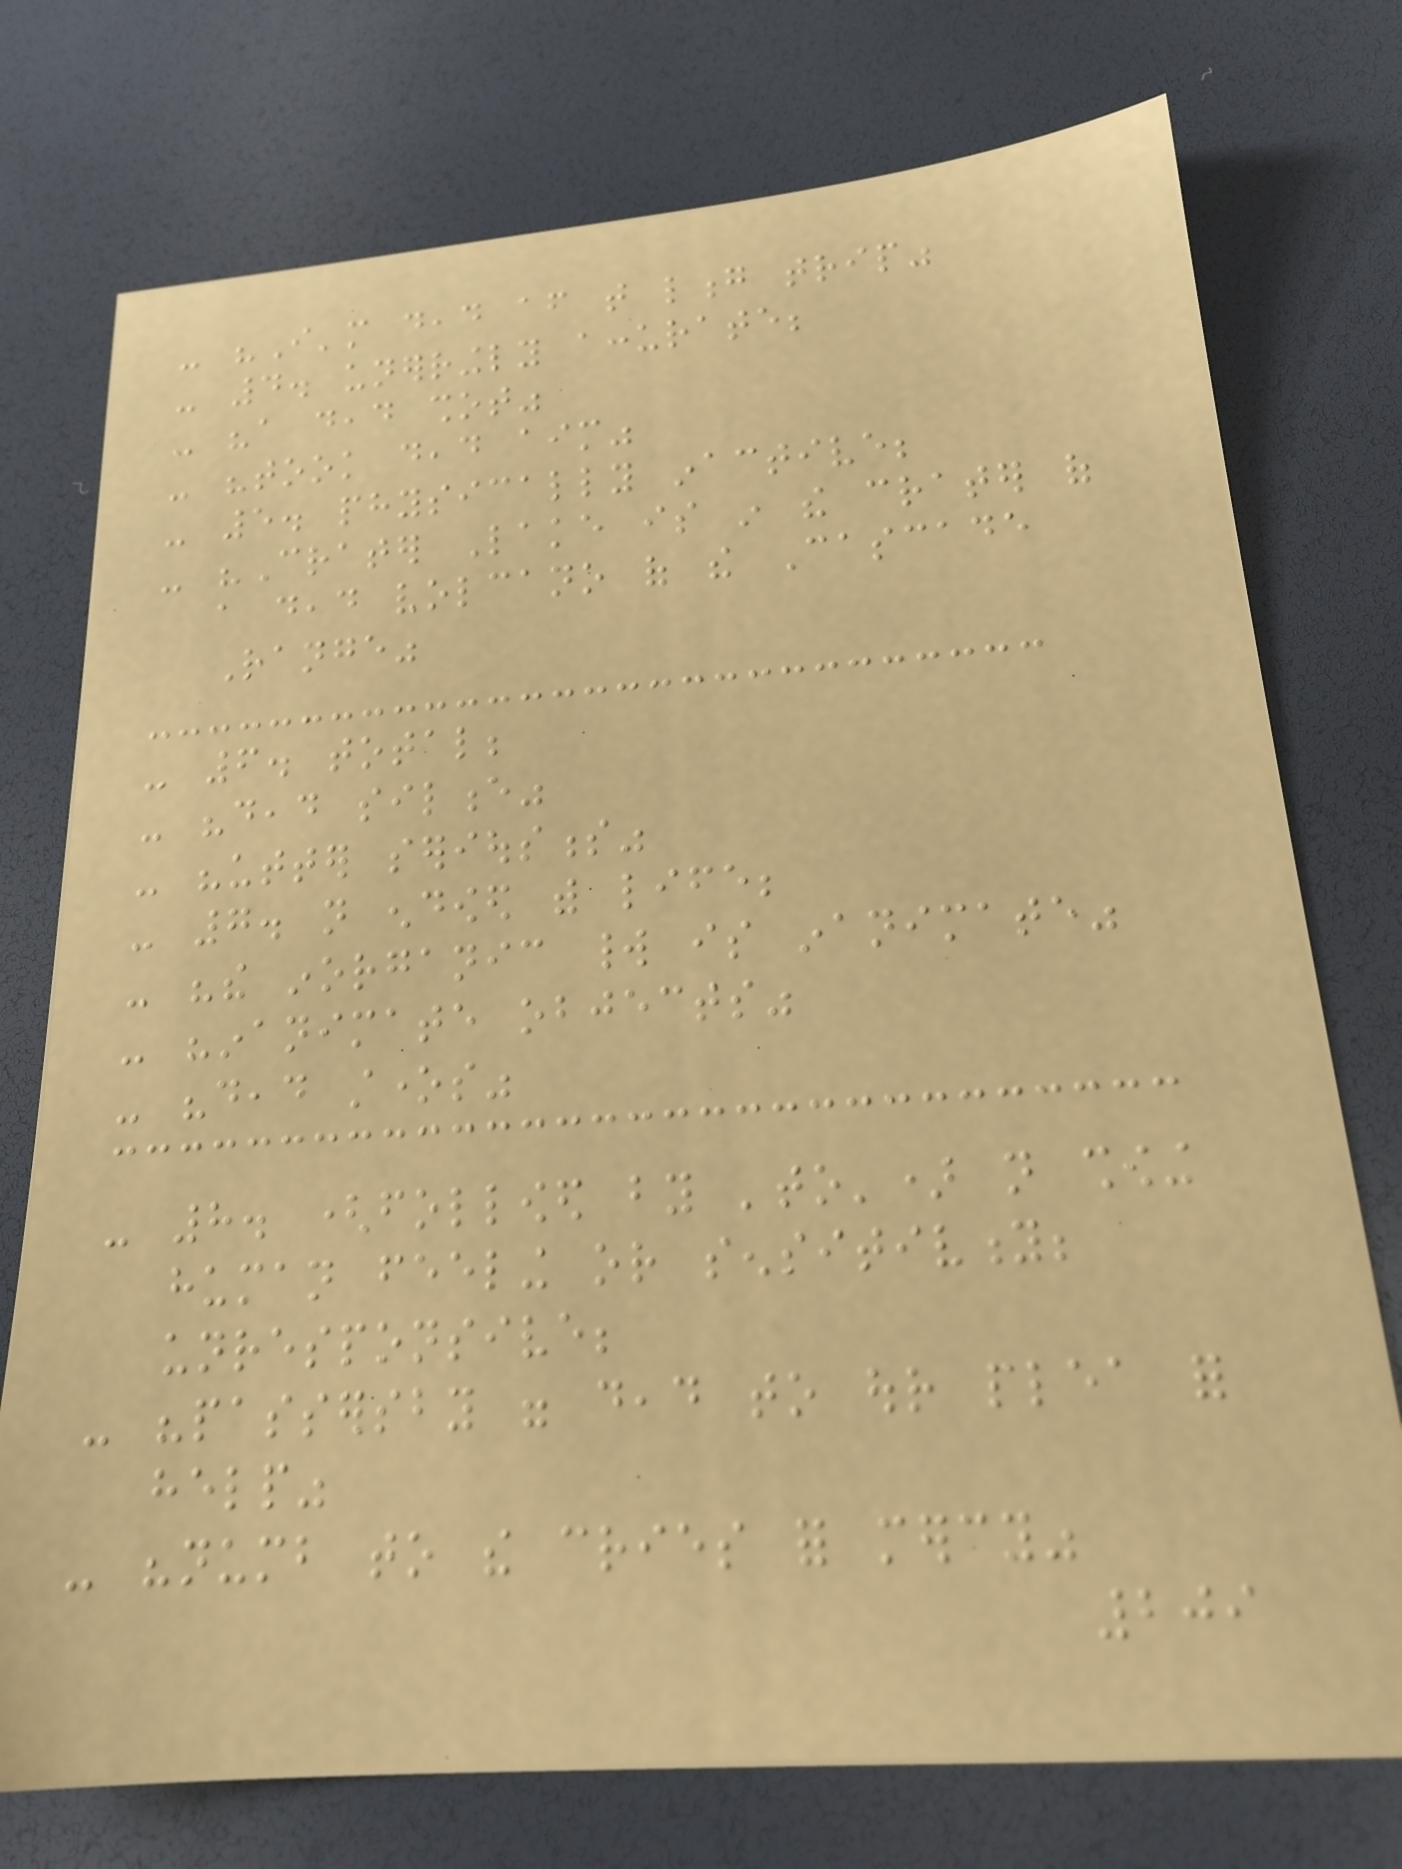- "I'm dead after that long trip"
- 4. unerringly accurate;
- "a dead shot"
- "took dead aim"
- 5. physically inactive;
- "Crater Lake is in the crater of
a dead volcano of the Cascade
Range"
- 6. total;
- "dead silence"
- "utter seriousness"
- 7. not endowed with life;
- "the inorganic world is inanimate"
- "inanimate objects"
- "dead stones"
- 8. (followed by 'to') not showing
human feeling or sensitivity;
unresponsive;
- "passersby were dead to our plea for
help"
- "numb to the cries for mercy"
209
